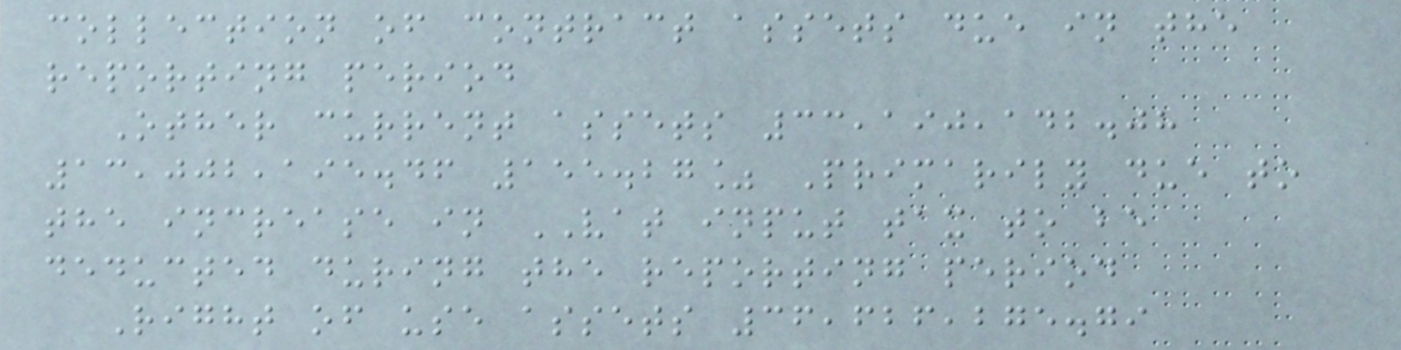collection of contract assets due in the
reporting period
Other current assets 33,190,142.08
13,002,195.46 155.27% Primarily due to
the increase in VAT input tax to be
deducted during the reporting period
Right of use assets 36,626,275.79
